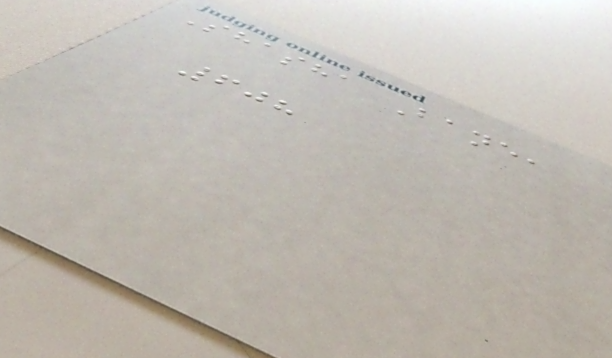Shasha Bane,
608
